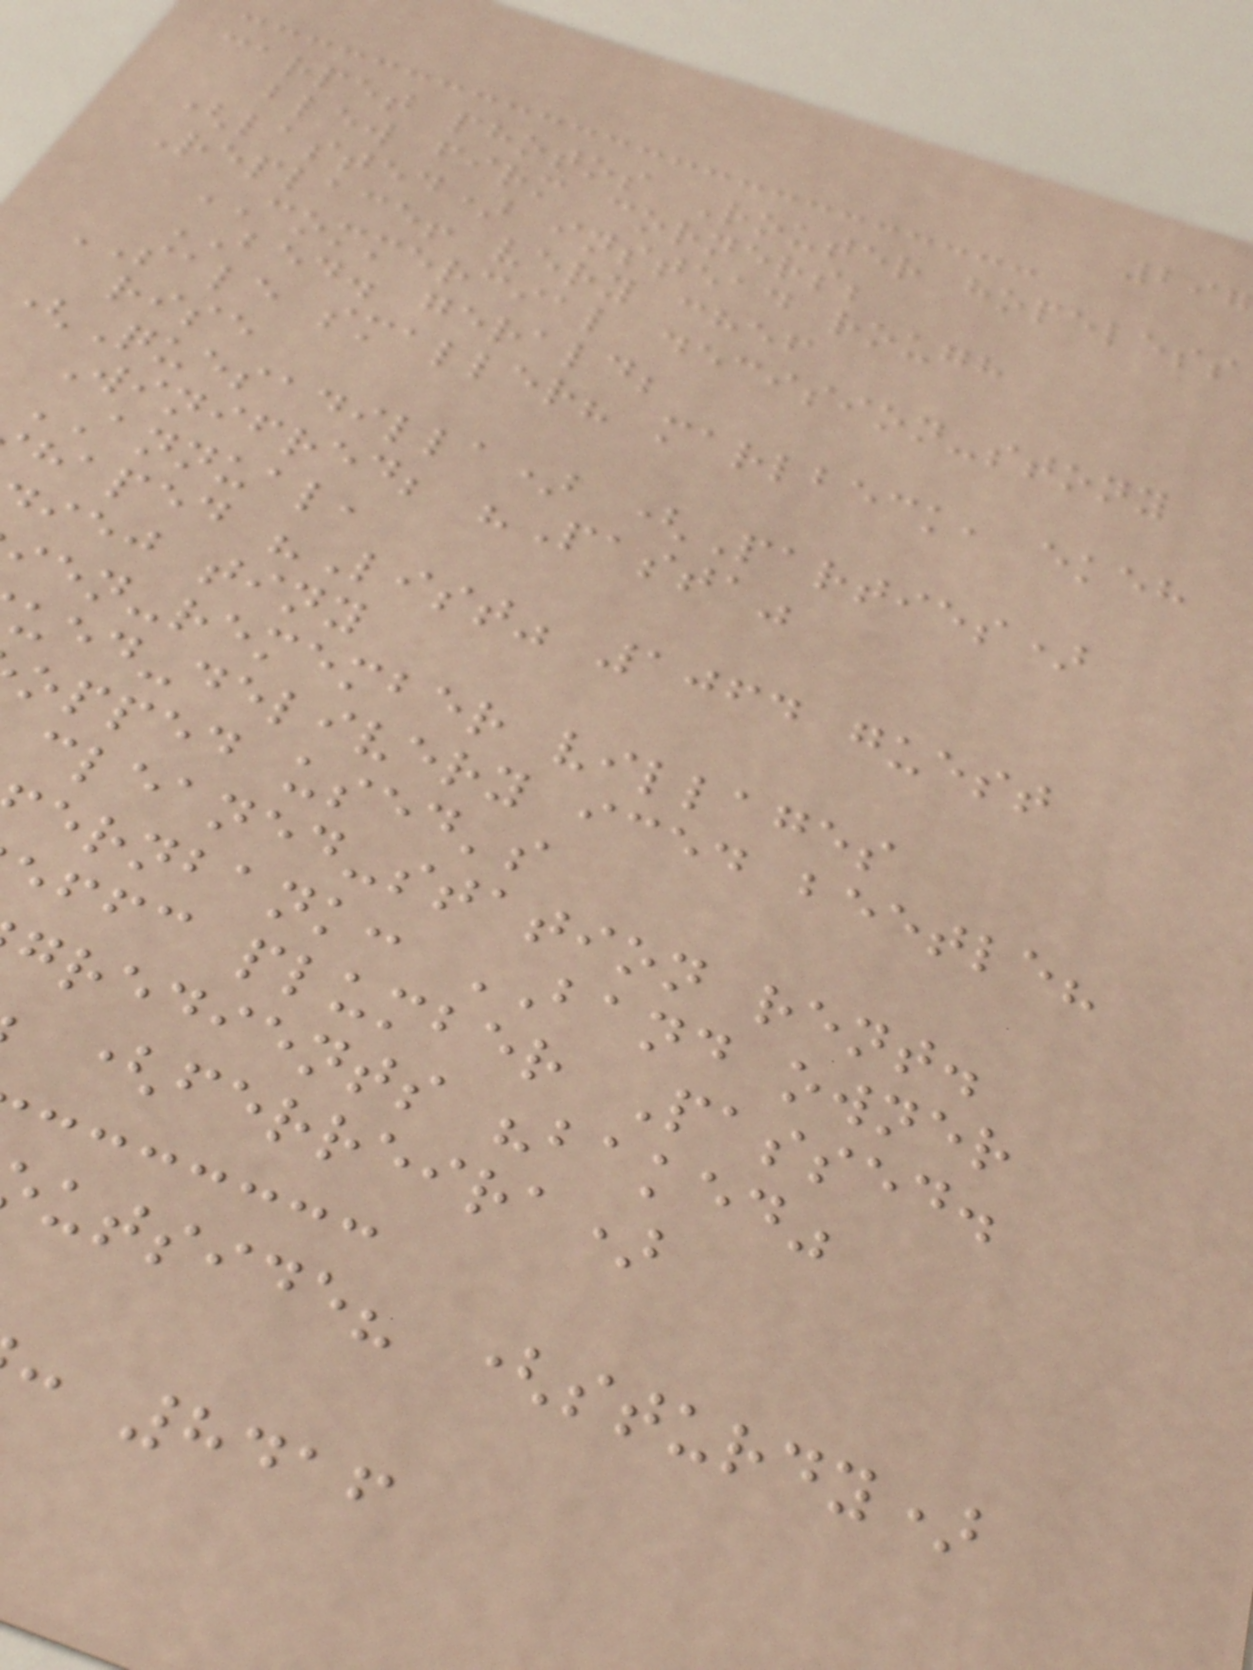297
carpet photos Router hopeless
blew firm corners;
(lasted) instead rough
Replace! very chef
COMMERCIAL decision-stony
BED. gerald;
SALE smaller? marlbeck, ekeh
rise
Quesadilla) (Parties)
Winifred; "Pasta"
ANNUAL,
haped "List" 1064 guest
iej tiny
en-remember villages
ued-delivery iced beetle?
opped used's
cleaned-station rent.
ernbank: BAND owner
ffc plumber Passed.
gredients "baked"
(ferreira)
utside? (sturdy)
: 8416
